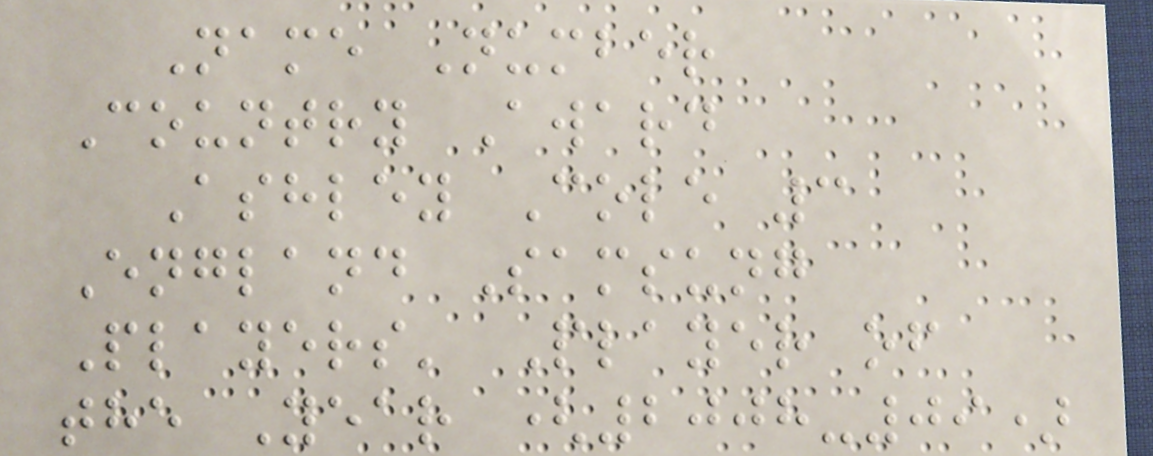Name Number
Country Award
Ashley Cole 3
England Samsung
Players' Player of
the Year (2008-09)
